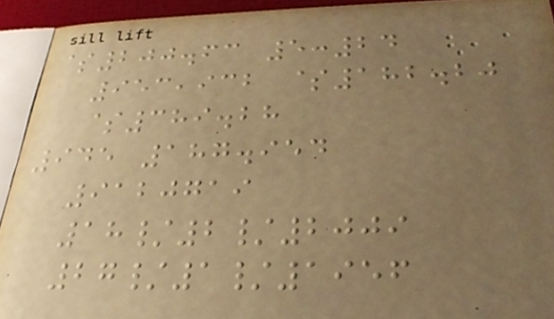$200.63 5:24
953,932 $182.20
$389.28
945 187.954
9120719
18/2/2009
27/1/1956
